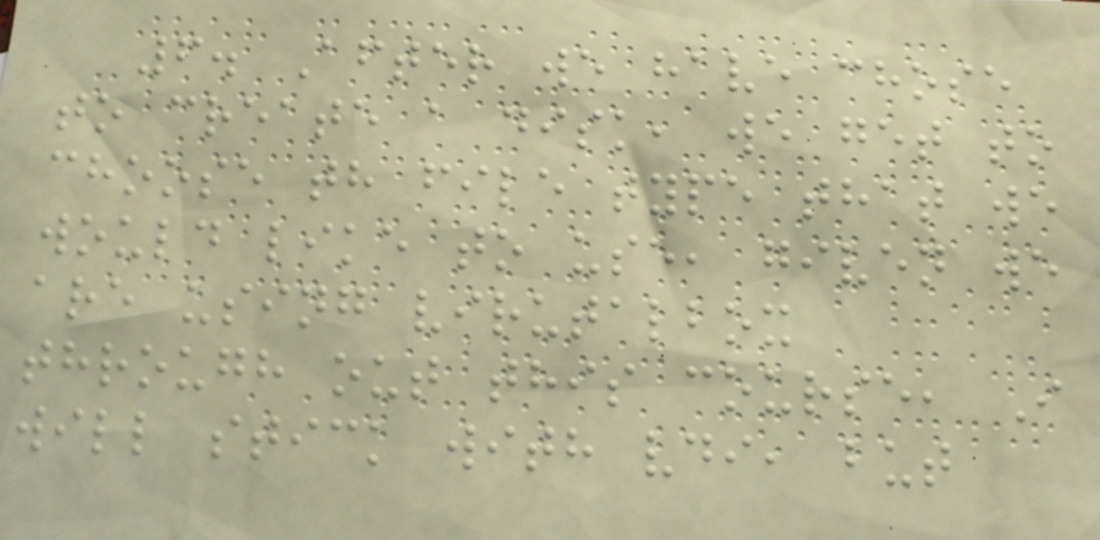6. After we have chose
to create a disk, we get to
choose th file type that we
would like to use, given we
are using virutalbox
through out this course, I
will stick with vdi, but
